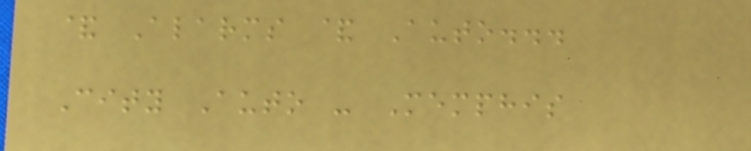& Alarms & Auto...
City Auto - Memphis
